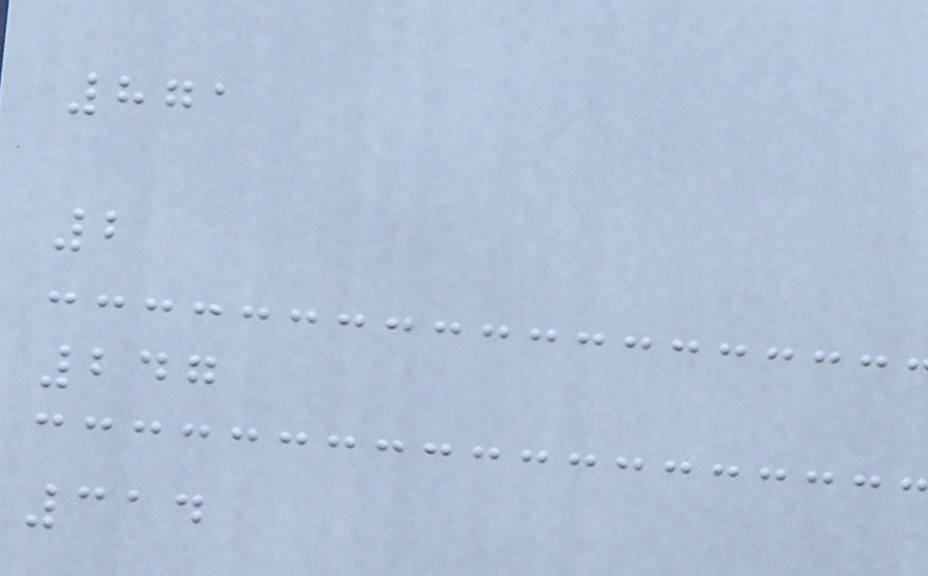871
2
247
314
